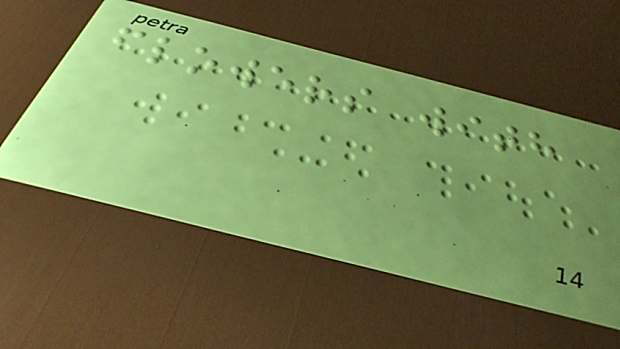flowers with
